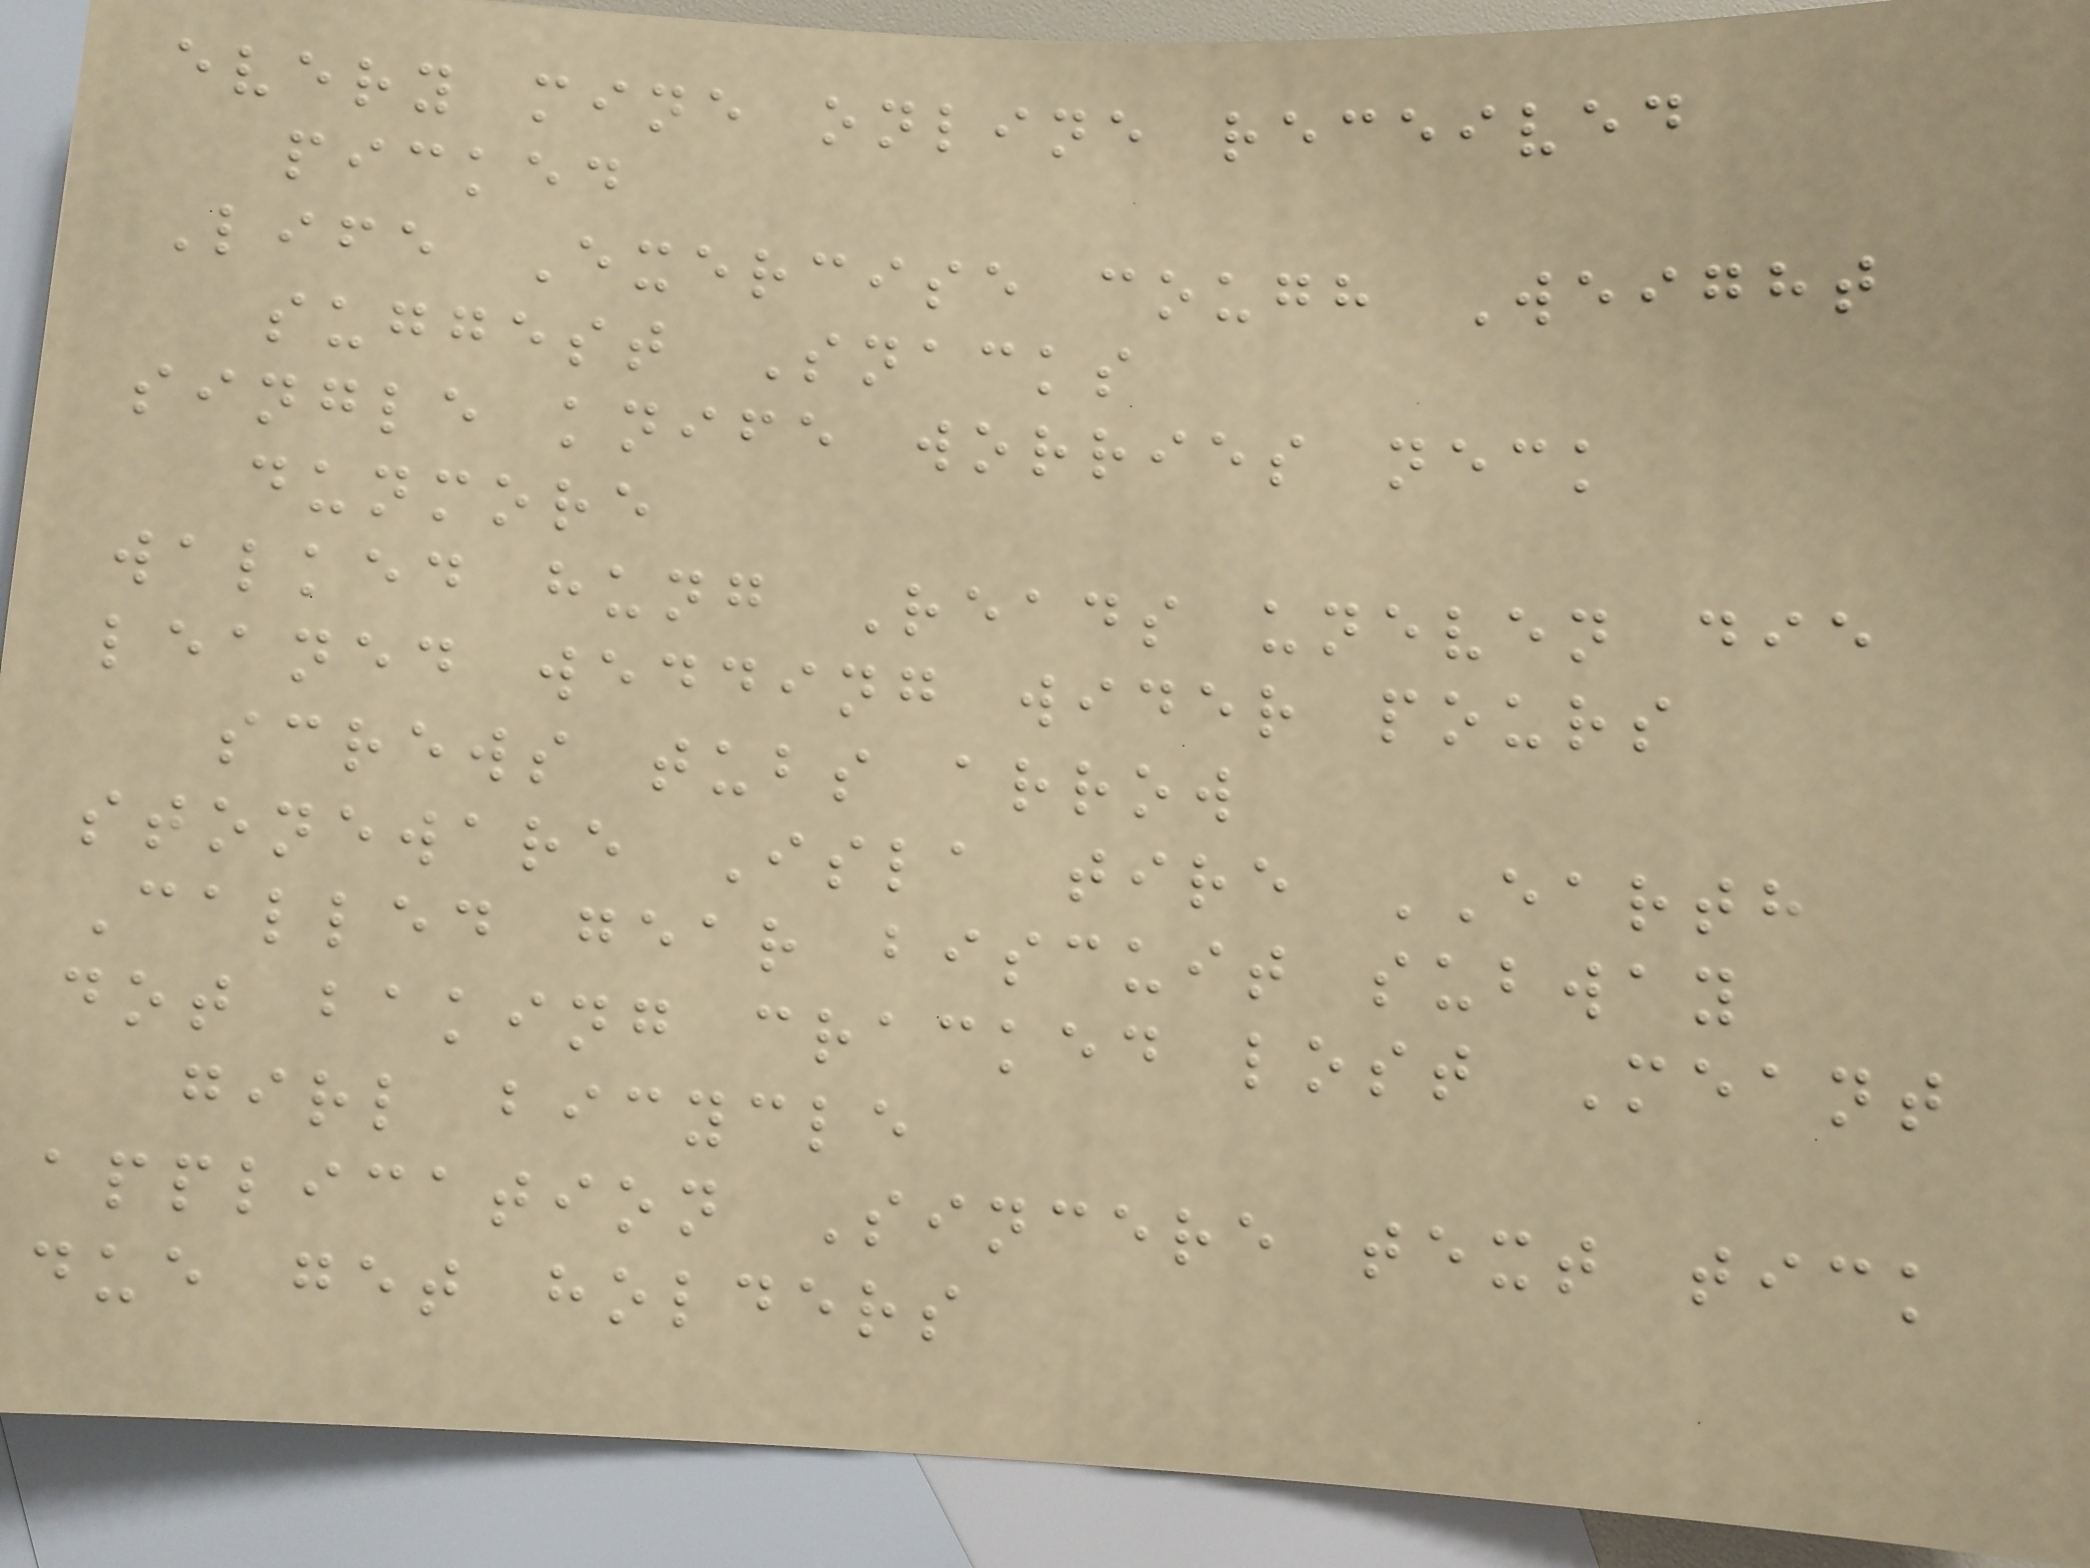every mine online received
picked
Life Exercise cough Weight
suggest Snacks
single knife worries neck
dunmore
walked hung Reads uneven die
leaned wedding wider pours
screws tubs arrow
stoneware Isla tire EARTH
Called gear biscuit subway
dot baking cracked lost Meant
girl bicycle
application Sincere text tick
due get holders
